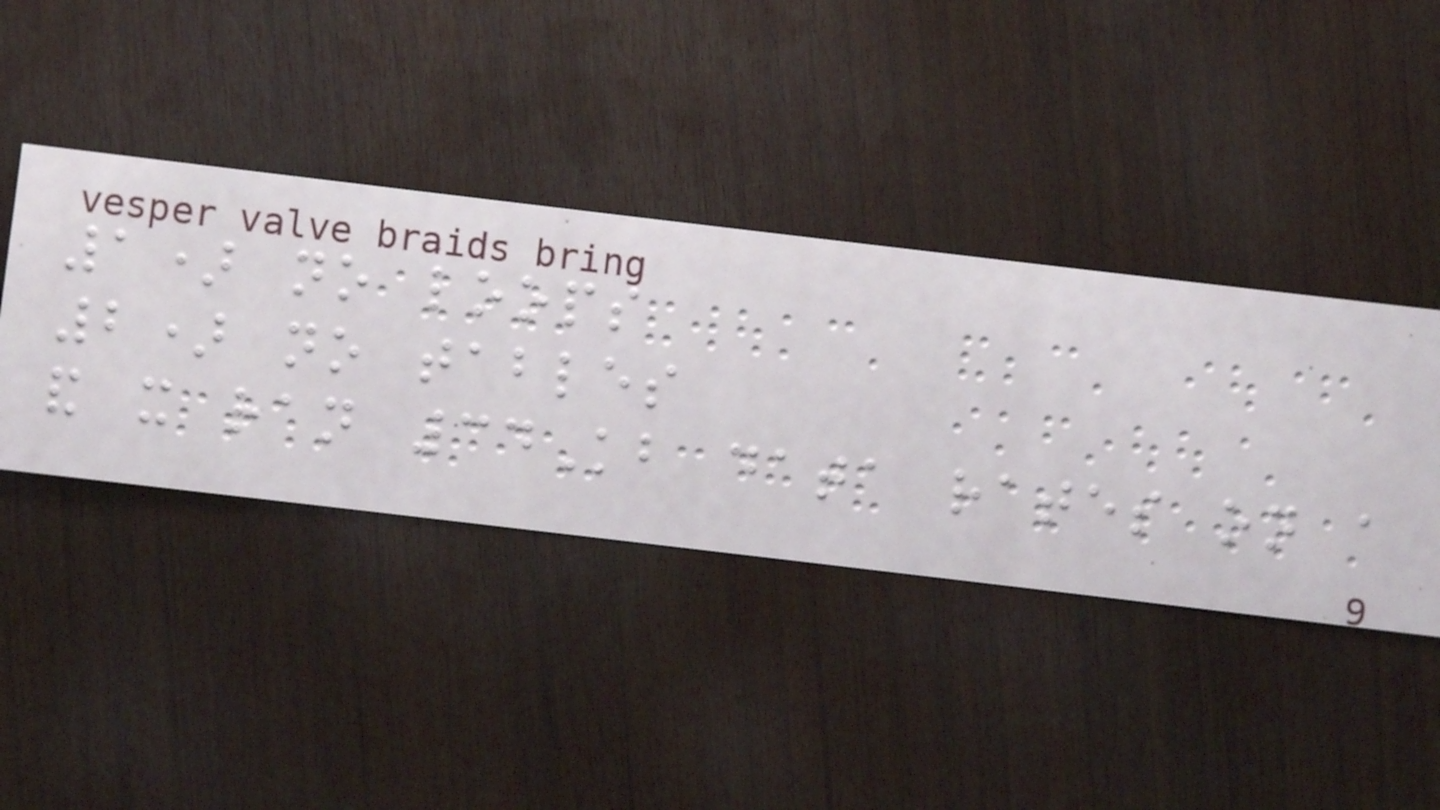1) no loops
2) no tables
and it ran 34Kb data rates on a
